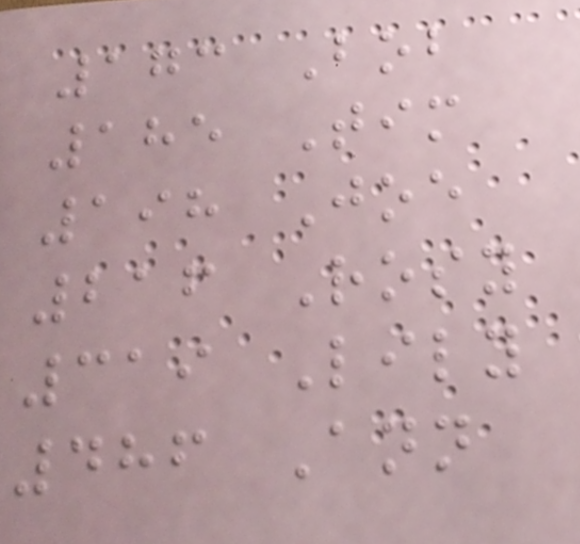173 Bob
185 Tim
198 Joe
216 Rosy
319 Lily
486 Ann
